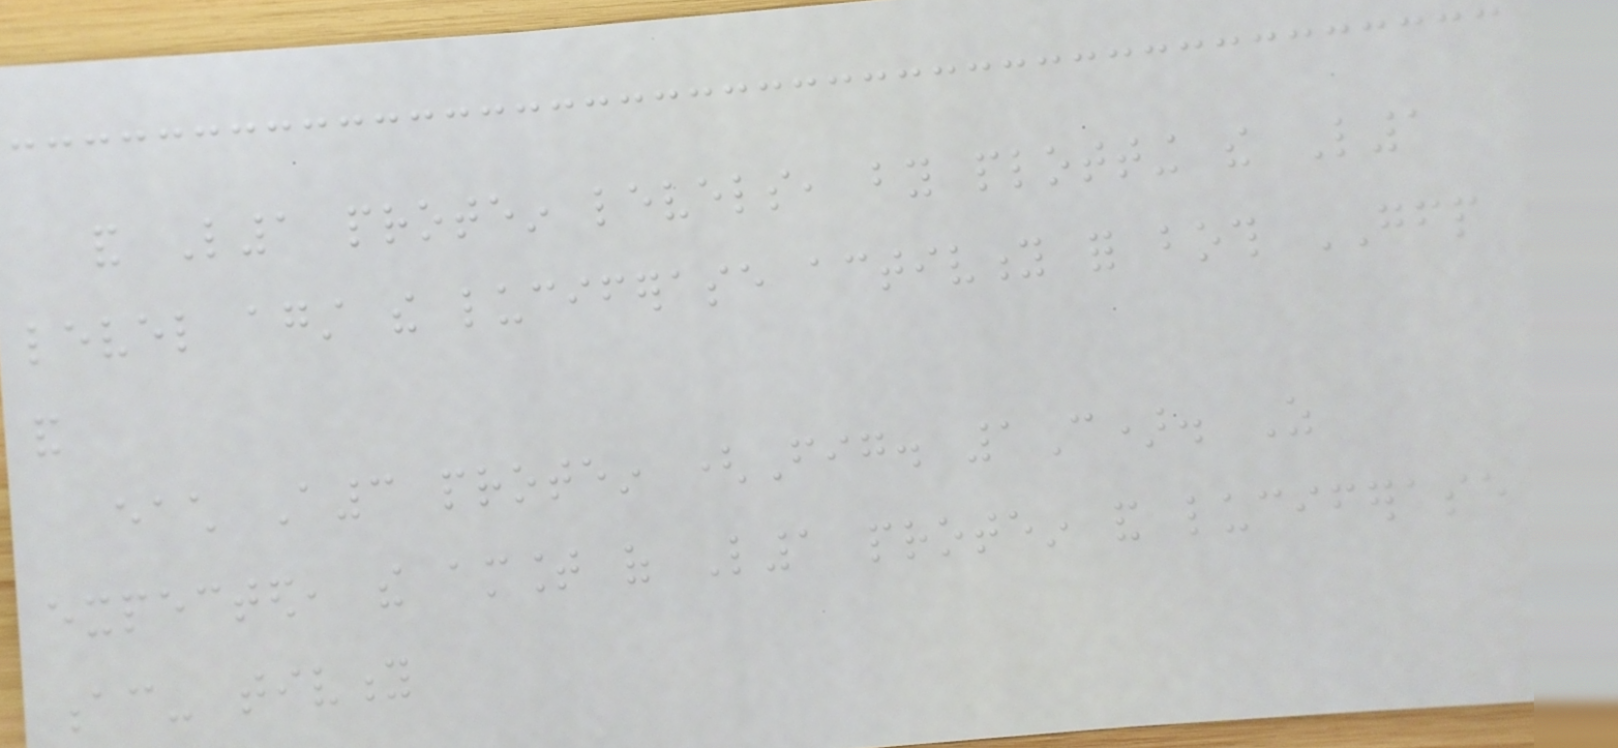and L1 protein levels, by plotting the L1
level against the luciferase activity for both GFP
and
each A3 protein (Fig. 1C). As
expected, the amount of L1 protein and luciferase
ac- tivity
